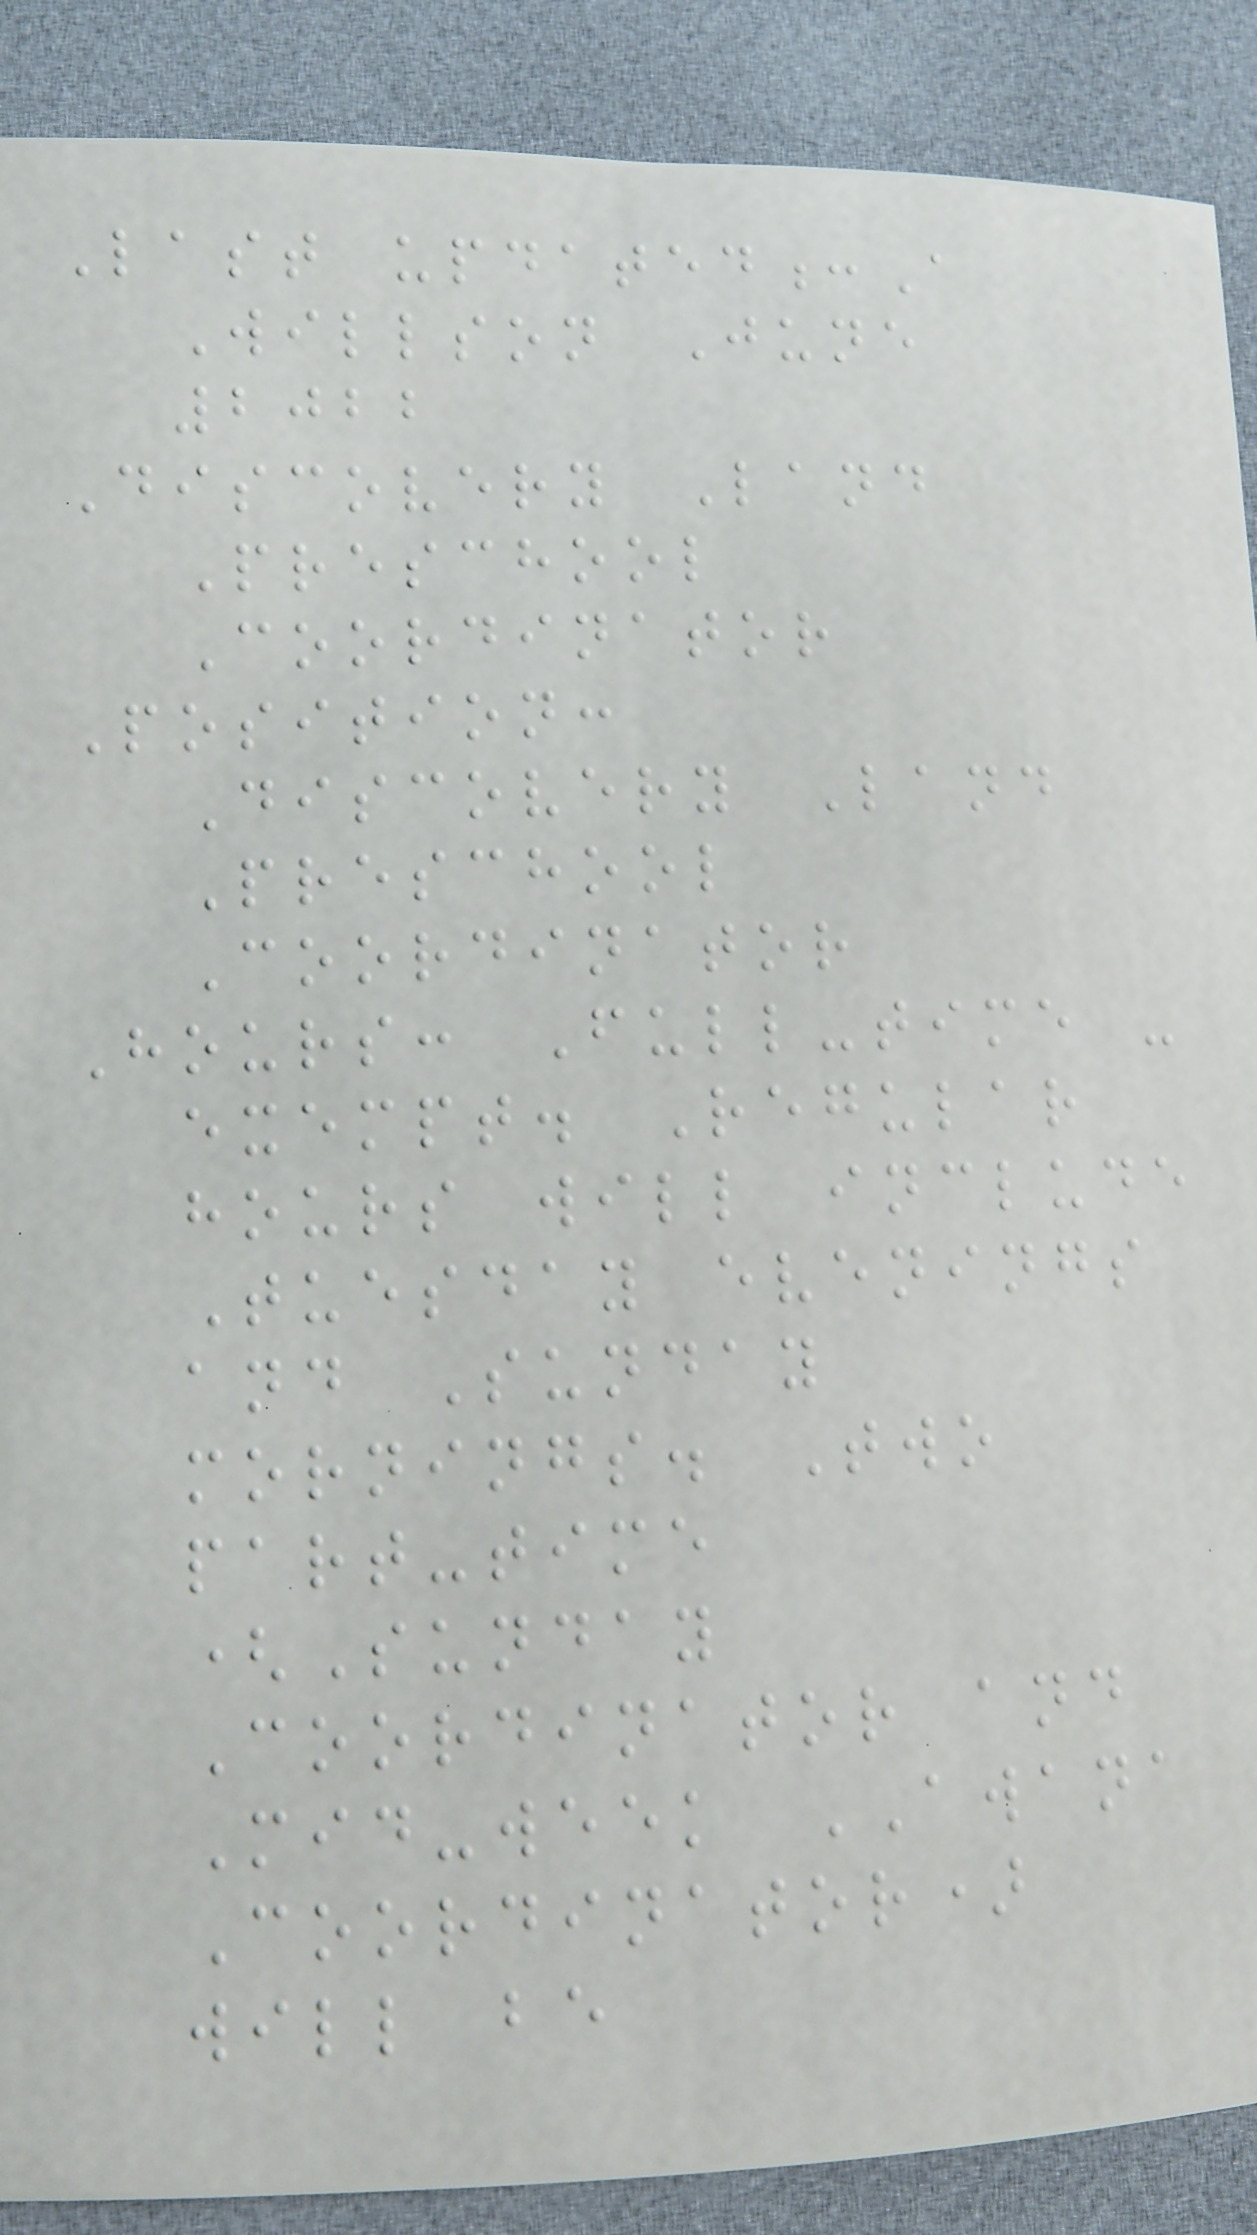Last updated:A
Willson June
2022
Discovery Land
Preschool
Coordinator
Position:
Discovery Land
Preschool
Coordinator
Hours: Full-time -
exempt. Regular
hours will include
Tuesday evenings
and Sunday
mornings. Two
part-time
(Sunday
Coordinator and
Mid-week AWANA
Coordinator)
will be
